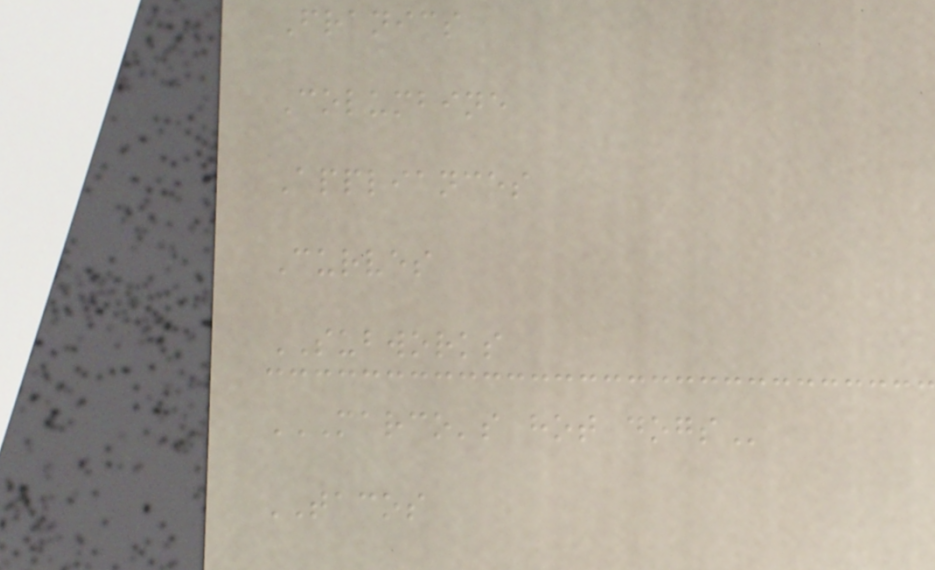Franics
Columbine
Appliances
Curves
SUBWORKS
MARCO'S HOT DOGS
TACOS
